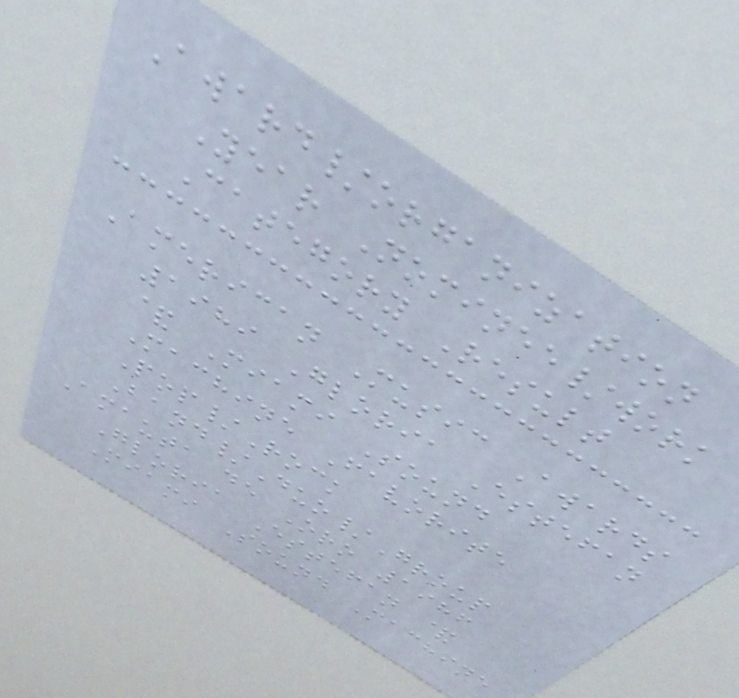Award/organization
Year Nominee/work
Category Result
American Music Awards
1989 Gloria Estefan
& Miami Sound
Machine Favorite
Pop/Rock
Band/Duo/Group
Amauta de Oro 1986
Gloria Estefan &
Miami Sound Machine
